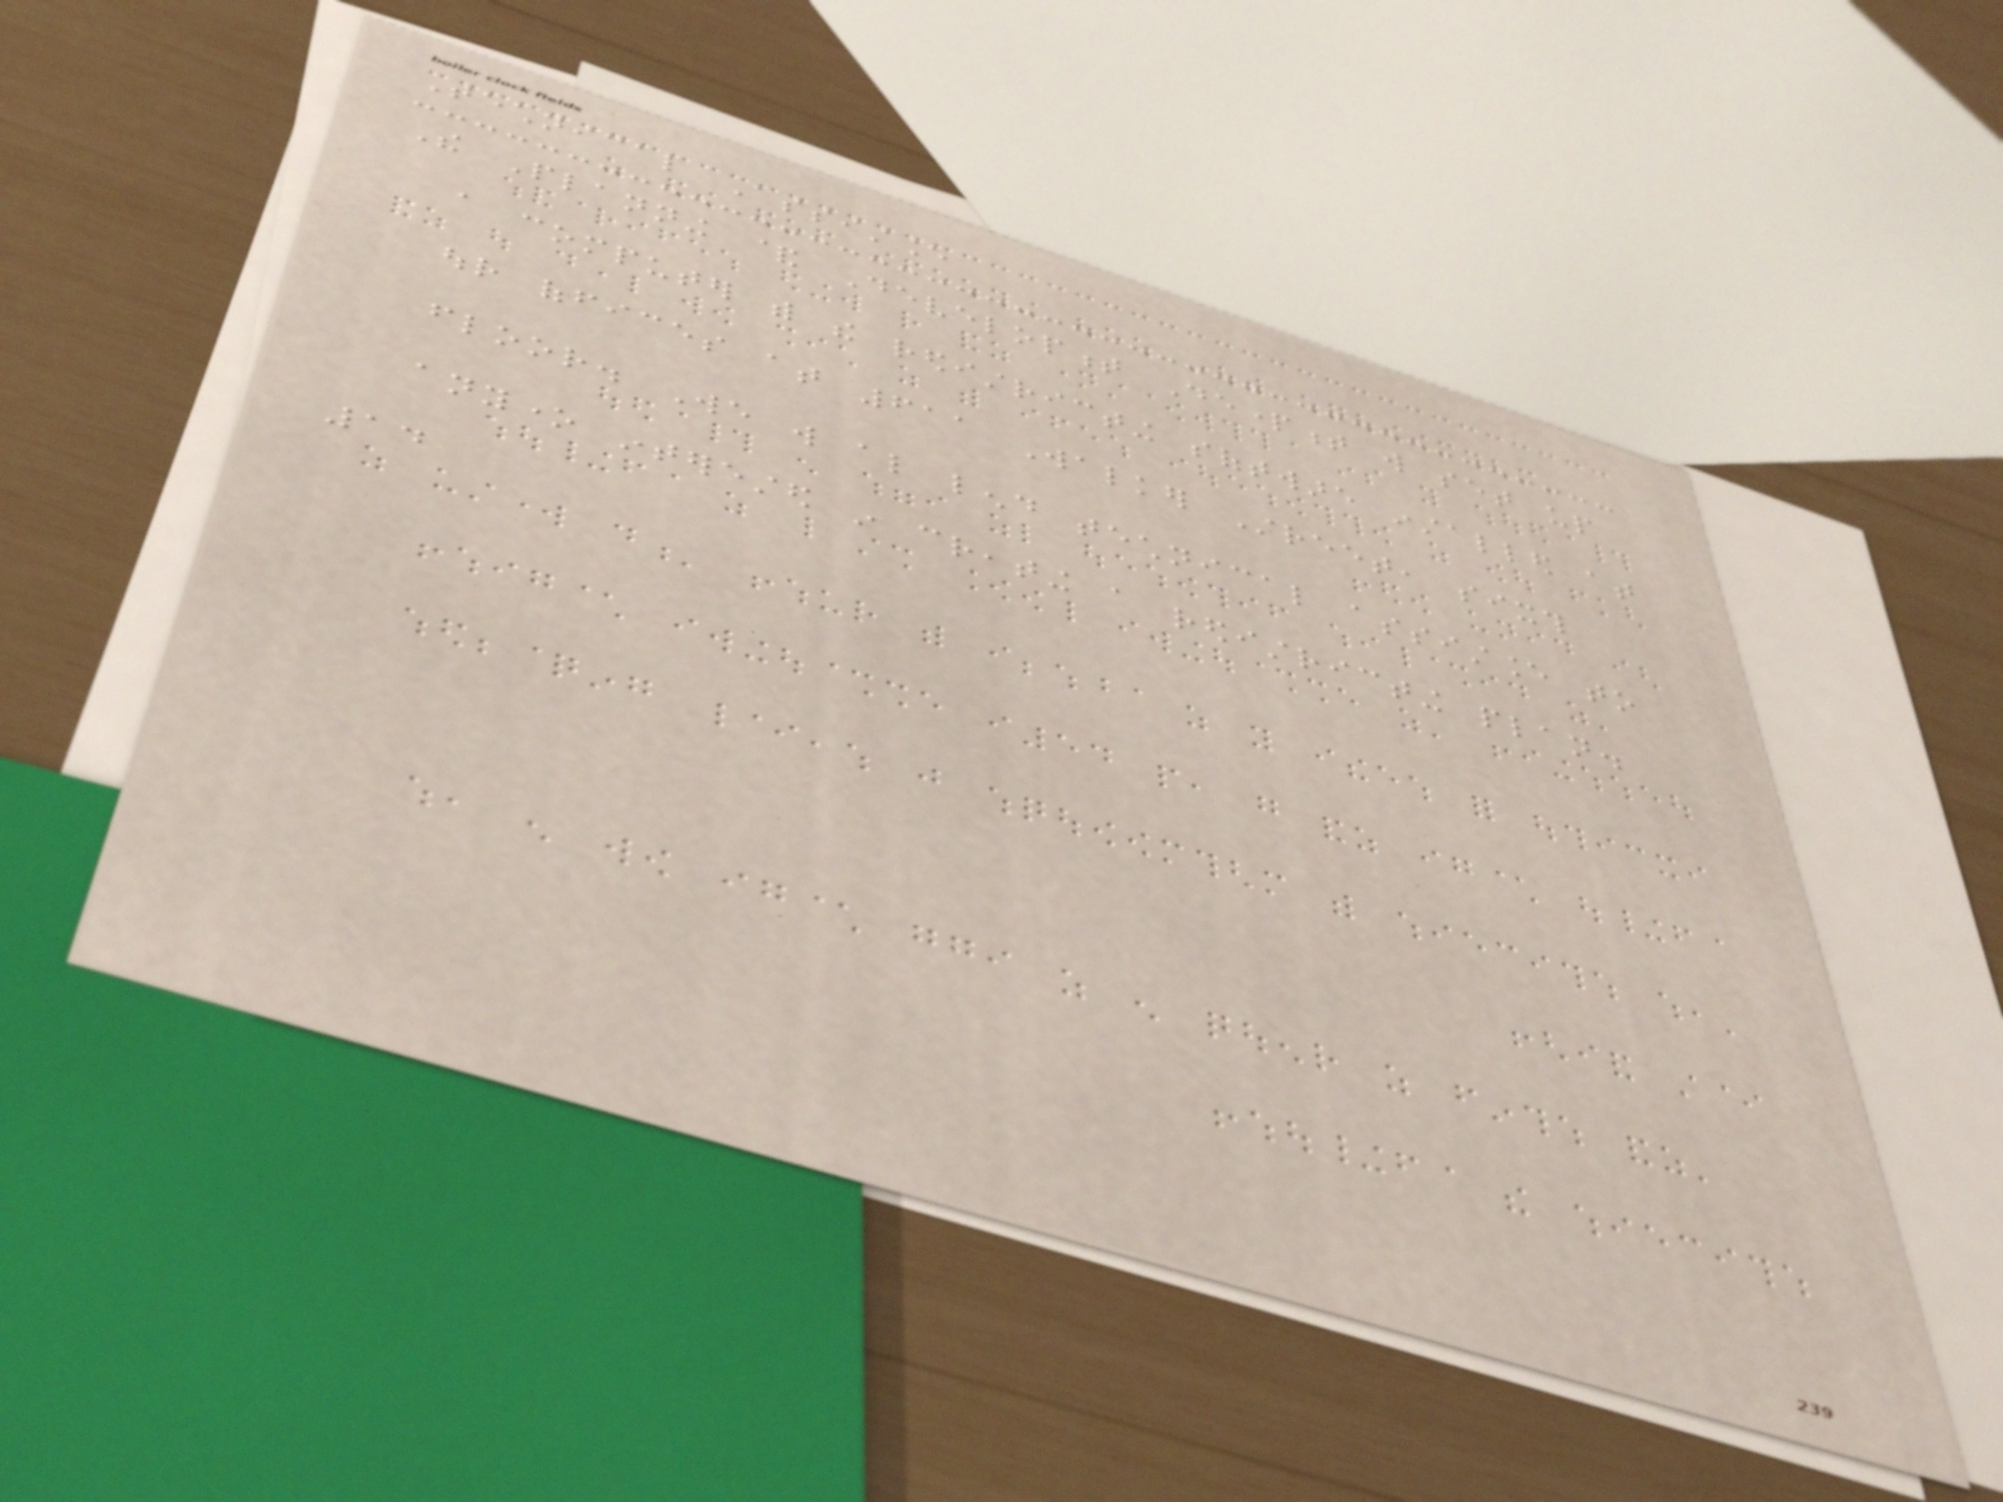Technical Assistance
The Planning & Development Department will set up
a computer with the redistricting software installed at
our offices at 611 Walker Street, sixth
floor. We will also lend technical assistance to
anyone interested in creating a redistricting plan.
14
